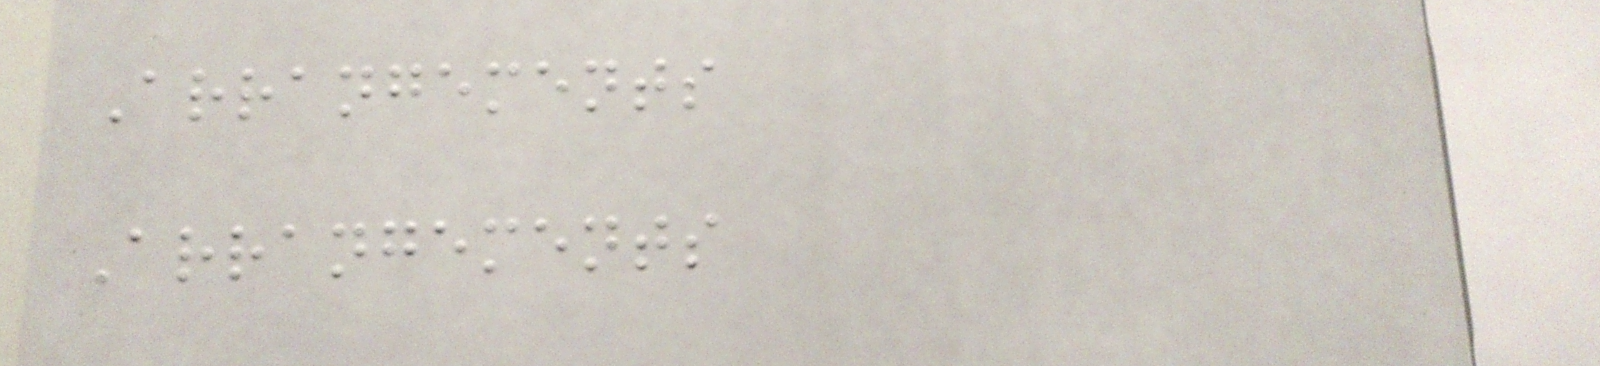Arrangements
Arrangements
